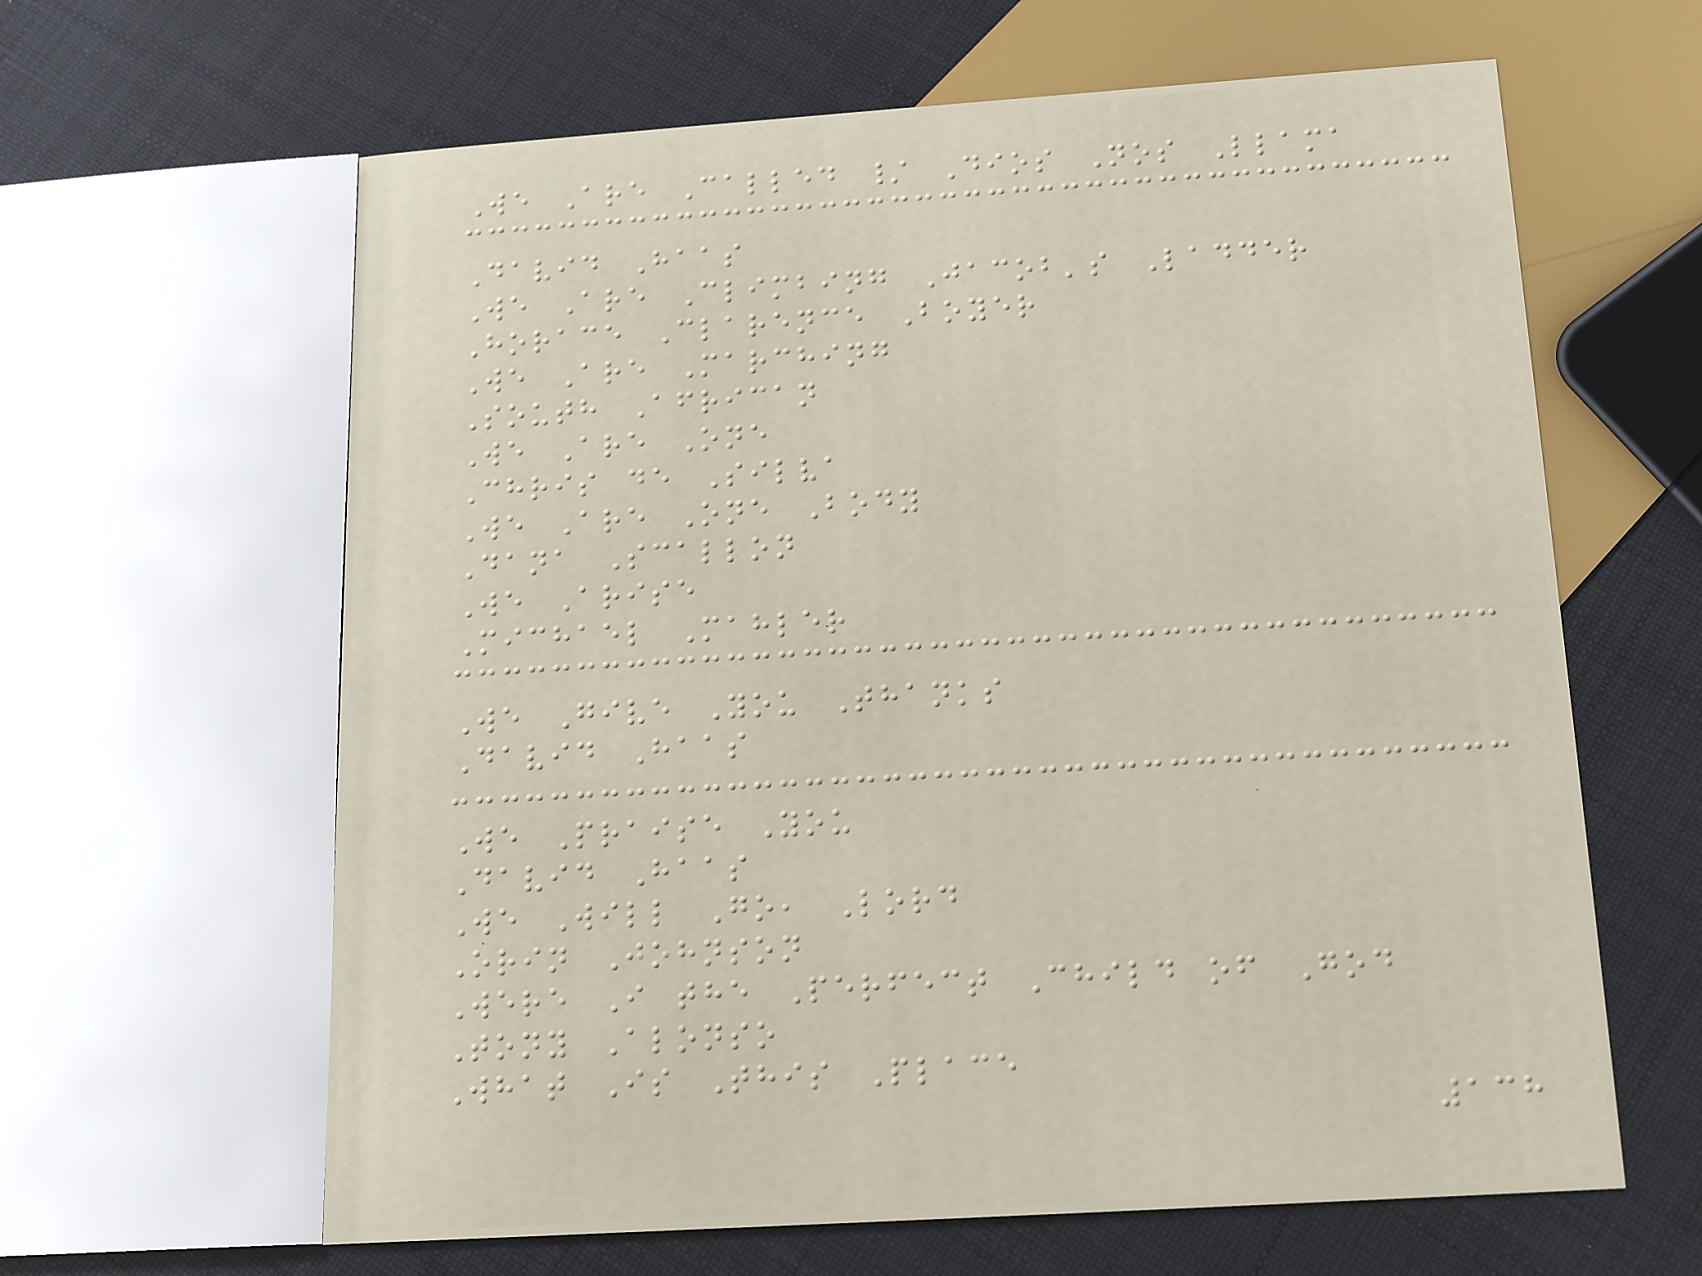We Are Called / Dios Nos Llama
David Haas
We Are Climbing Jacob's Ladder
Horace Clarence Boyer
We Are Marching
South African
We Are One
Chris de Silva
We Are One Body
Dana Scallon
We Arise
Michael Mahler
We Give You Thanks
David Haas
We Praise You
David Haas
We Will Go, Lord
Orin Johnson
Were I the Perfect Child of God
Tony Alonso
What Is This Place
138
